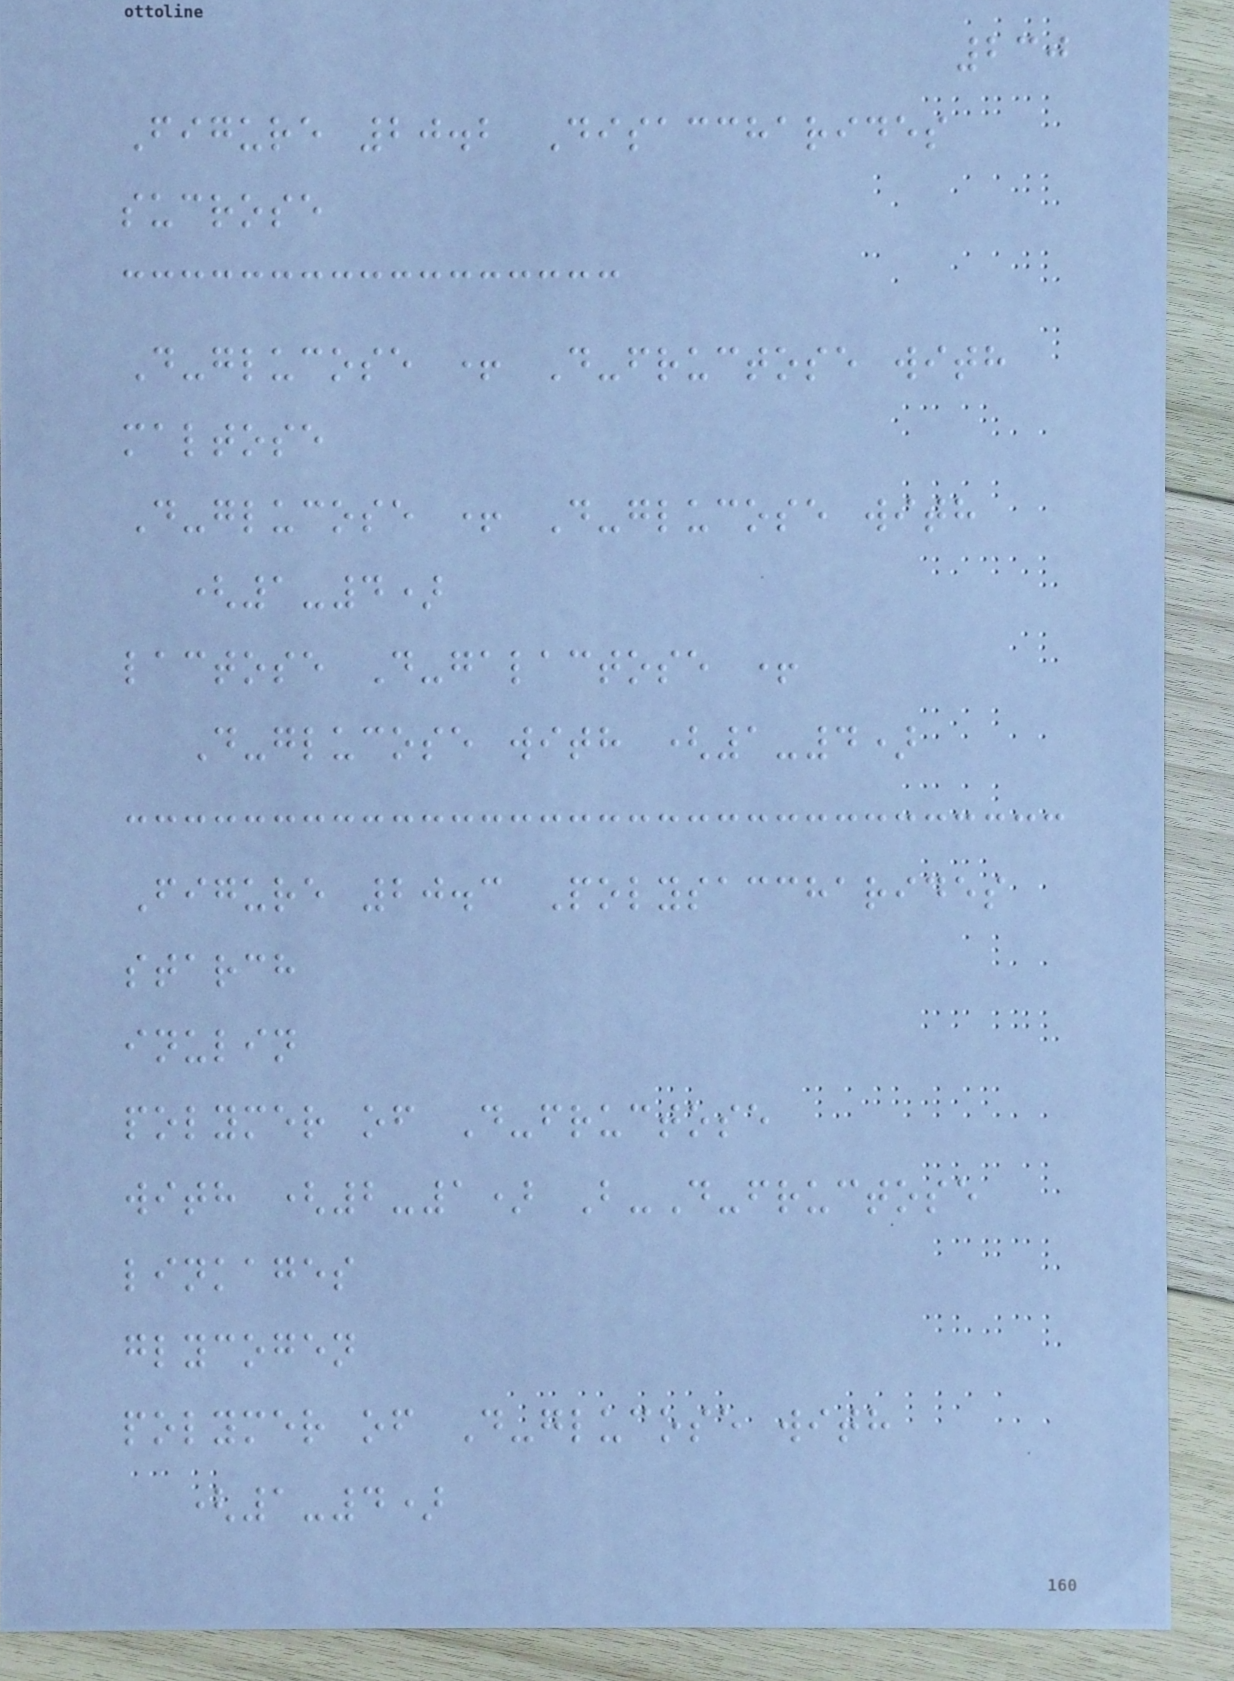230
Figure 20.2 Disaccharides
sucrose
D-glucose + D-fructose with
maltose
D-glucose + D-glucose with
(1-4)
lactose D-galactose +
D-glucose with (1-4)
Figure 20.3 Polysaccharides
starch
inulin
polymer of D-fructose
with (2-1) B-D-fructose
linkages
glycogen
polymer of D-glucose with
(1-4)
